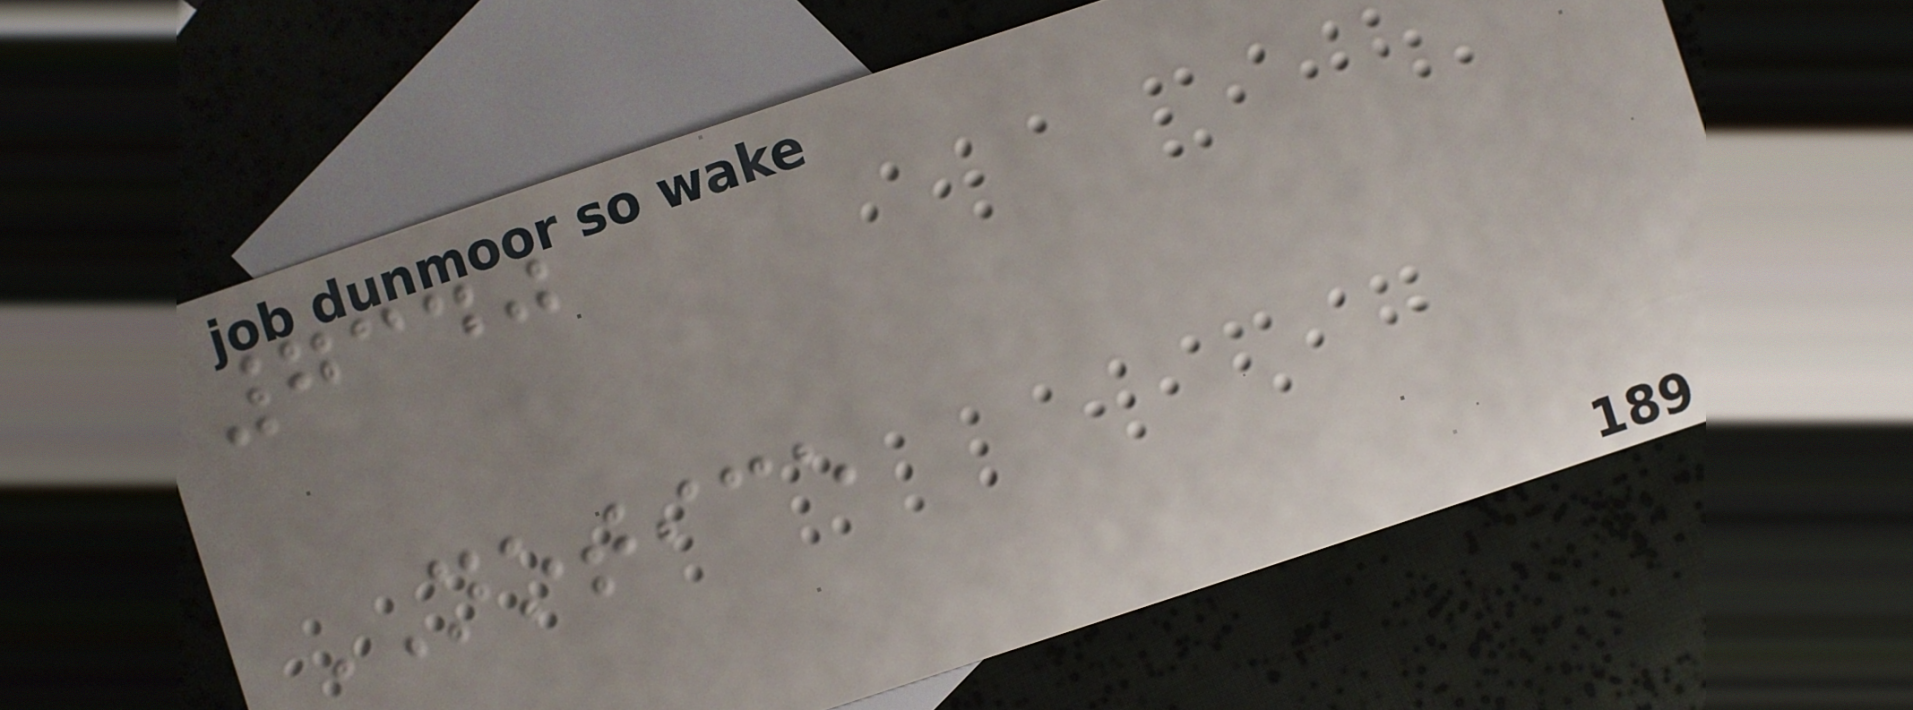7340
NOTICE
